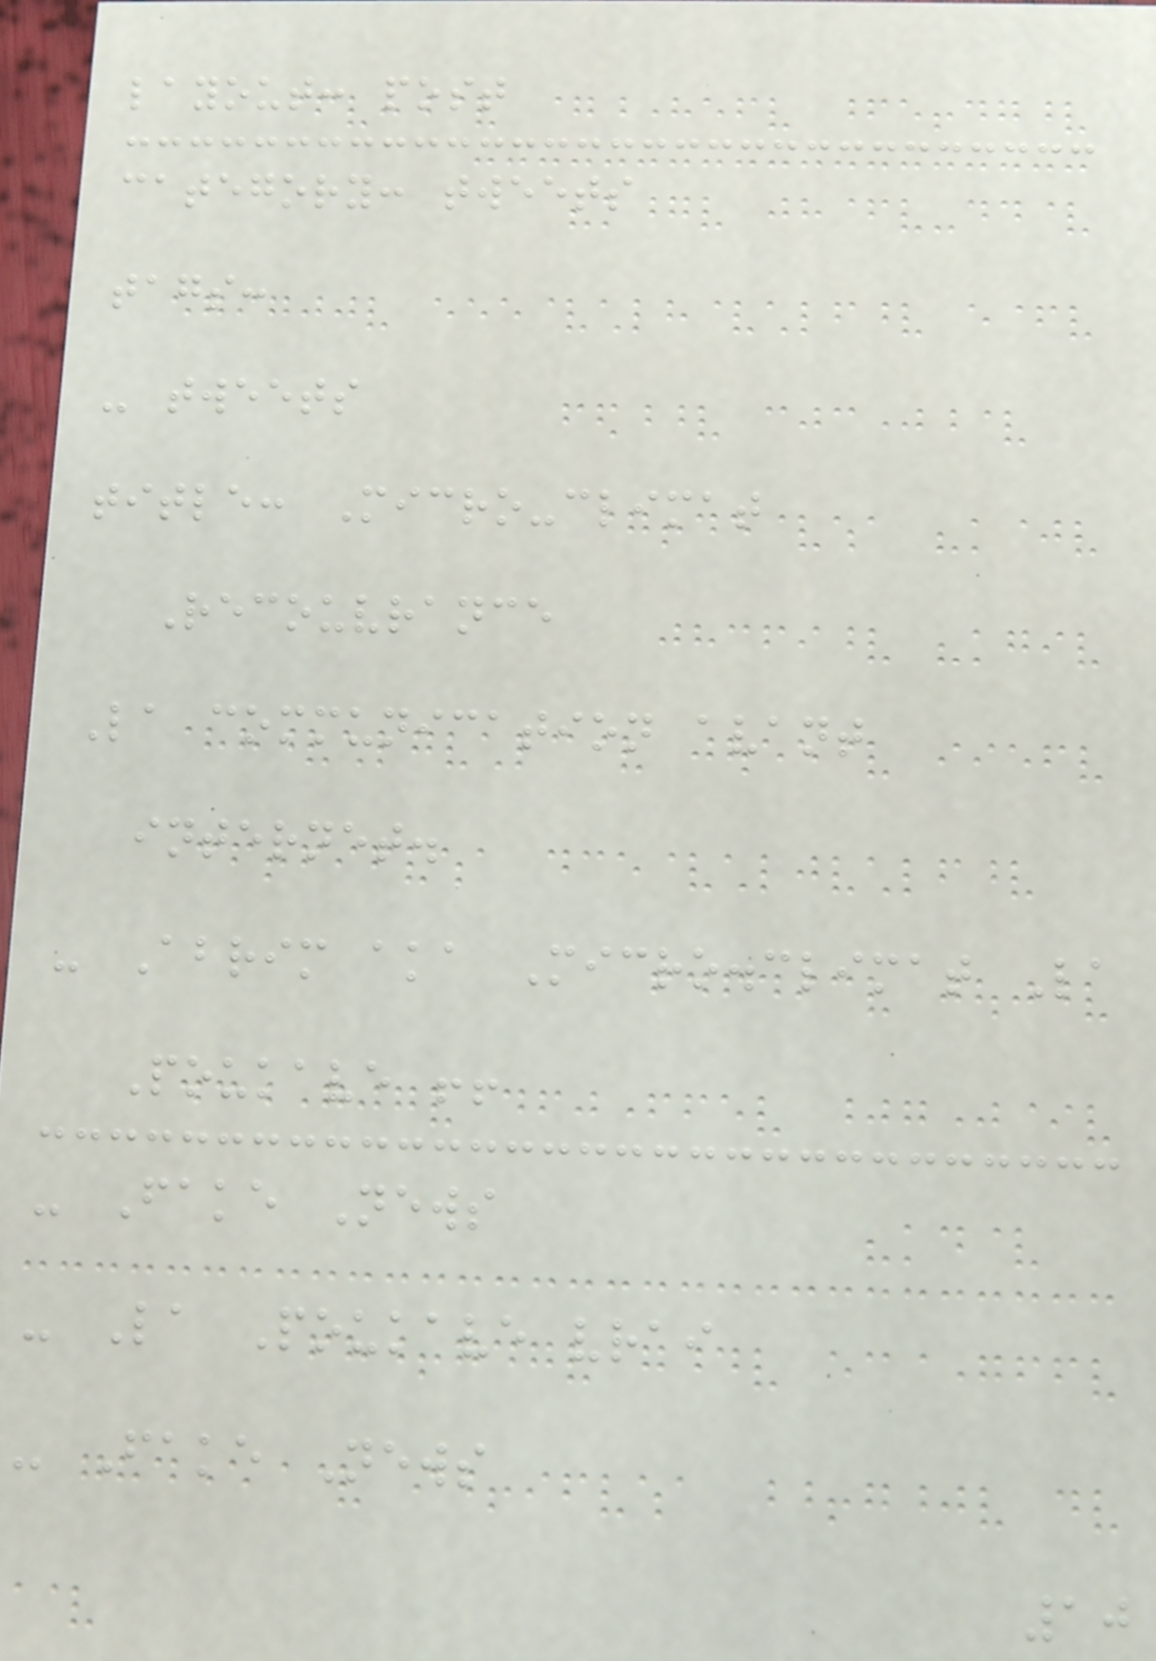layout: post
category: tweets
tags:
- tweets
title: Micro-climat
Recouvrance
La communication avant
internet.
- Abrim aka Micro.climat La
Poukave !!
- Fake News
- La Poukave vrai
- Fake News
10
